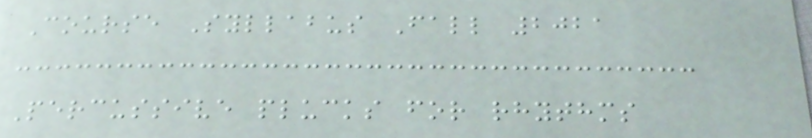Course Syllabus Fall 2021
Percussive plucks for rhythms
